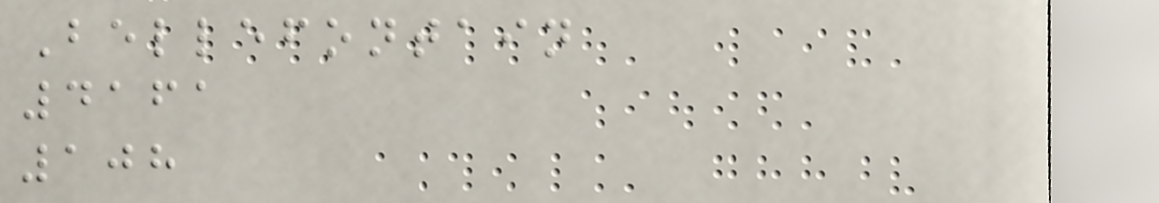Bellefontain
4161
108
